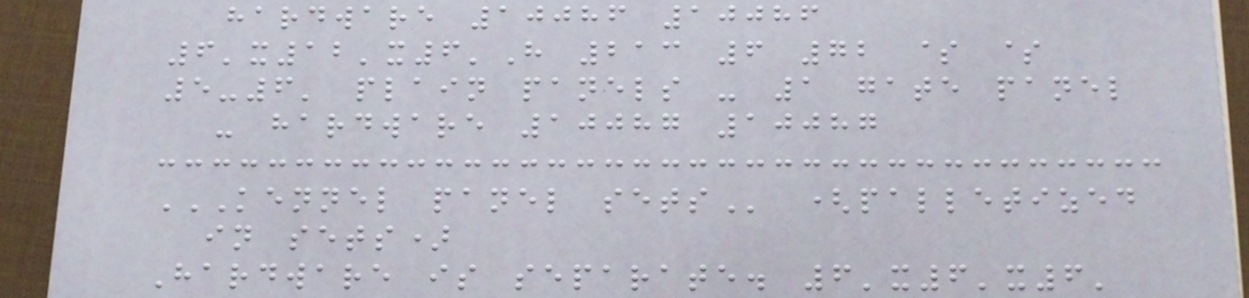hardware 10086 10086
6'x12'x6'H 213 6 72 $ $
5-6' plain panels - 1 gate panel
- hardware 10087 10087
KENNEL PANEL SETS (palletized
in sets)
Hardware is separate. 6'x6'x6'
